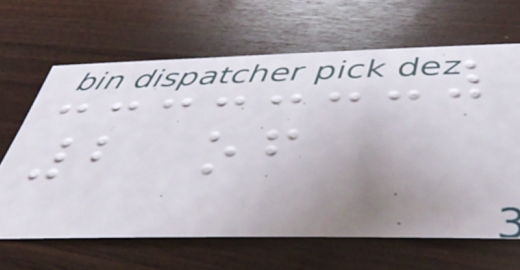2 of
